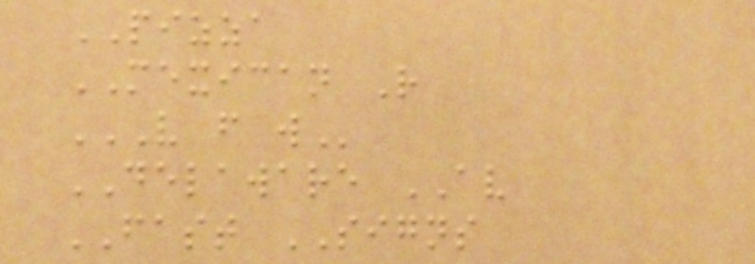PIZZA
MEXICAN R
V F W
DELAWARE AV
FAST SIGNS
